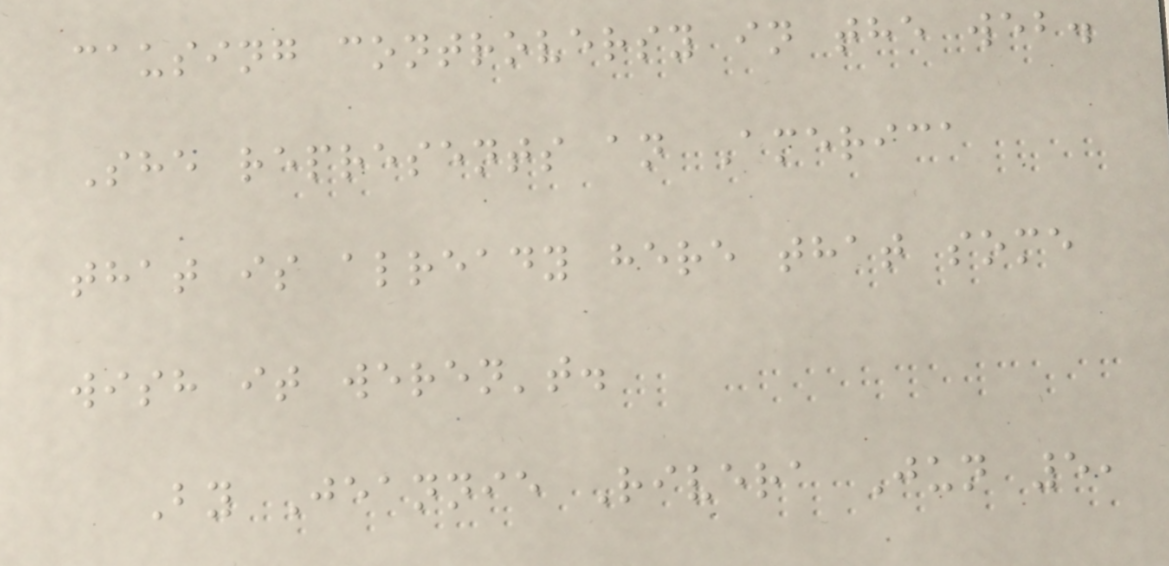causing controversy in the web.
She represents an America
that is already here that some
wish it weren't.
By Jeannie Rivera Jun 5,
